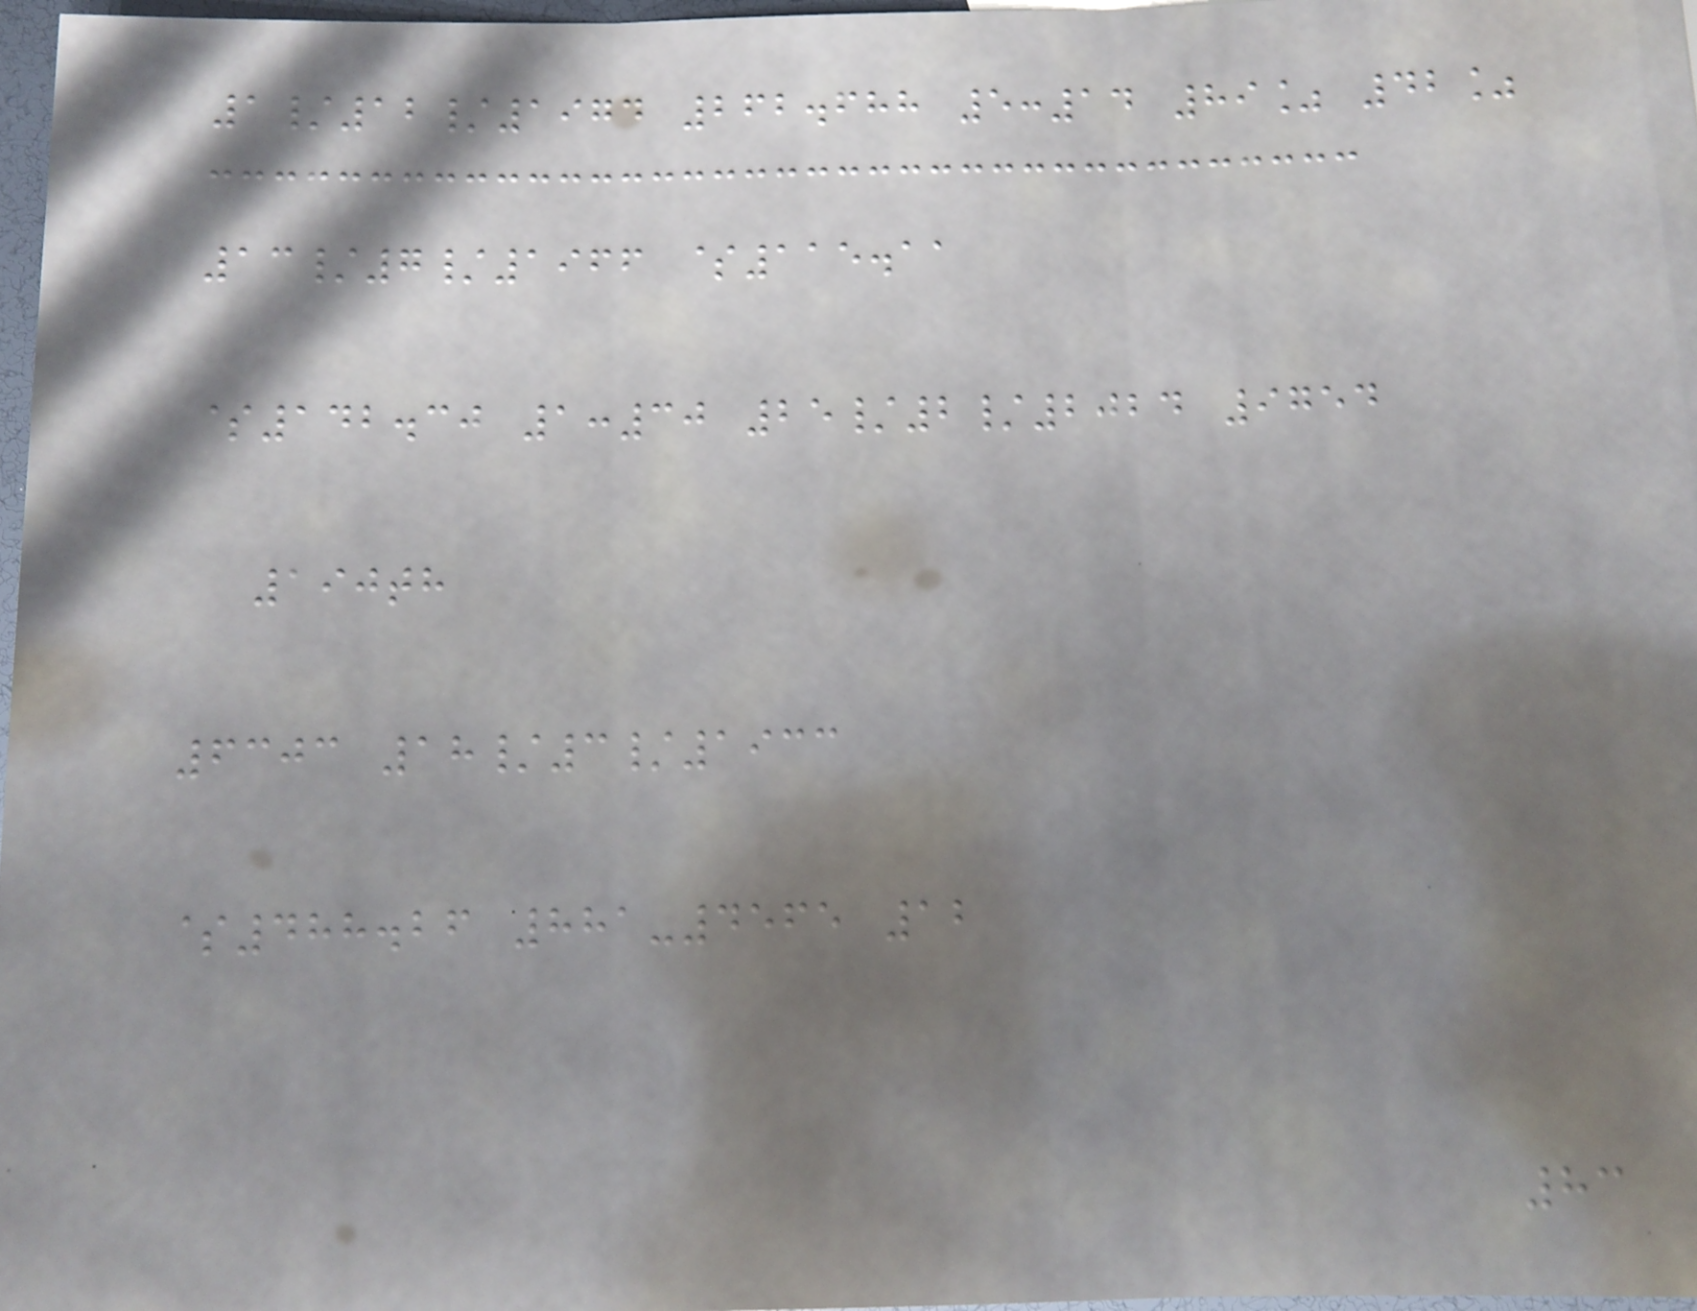1/12/1974 262.688 5:14 89% 42%
13/7/1966 $115.11
$142.30 1:30 25/2/2024 9754
190th
6303 18/3/1933
$488.26 881-4565 12
83
